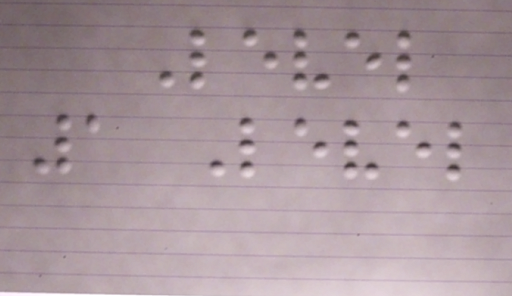Level
1 Level
